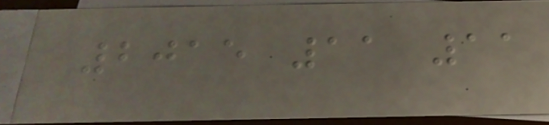2015 11 11
